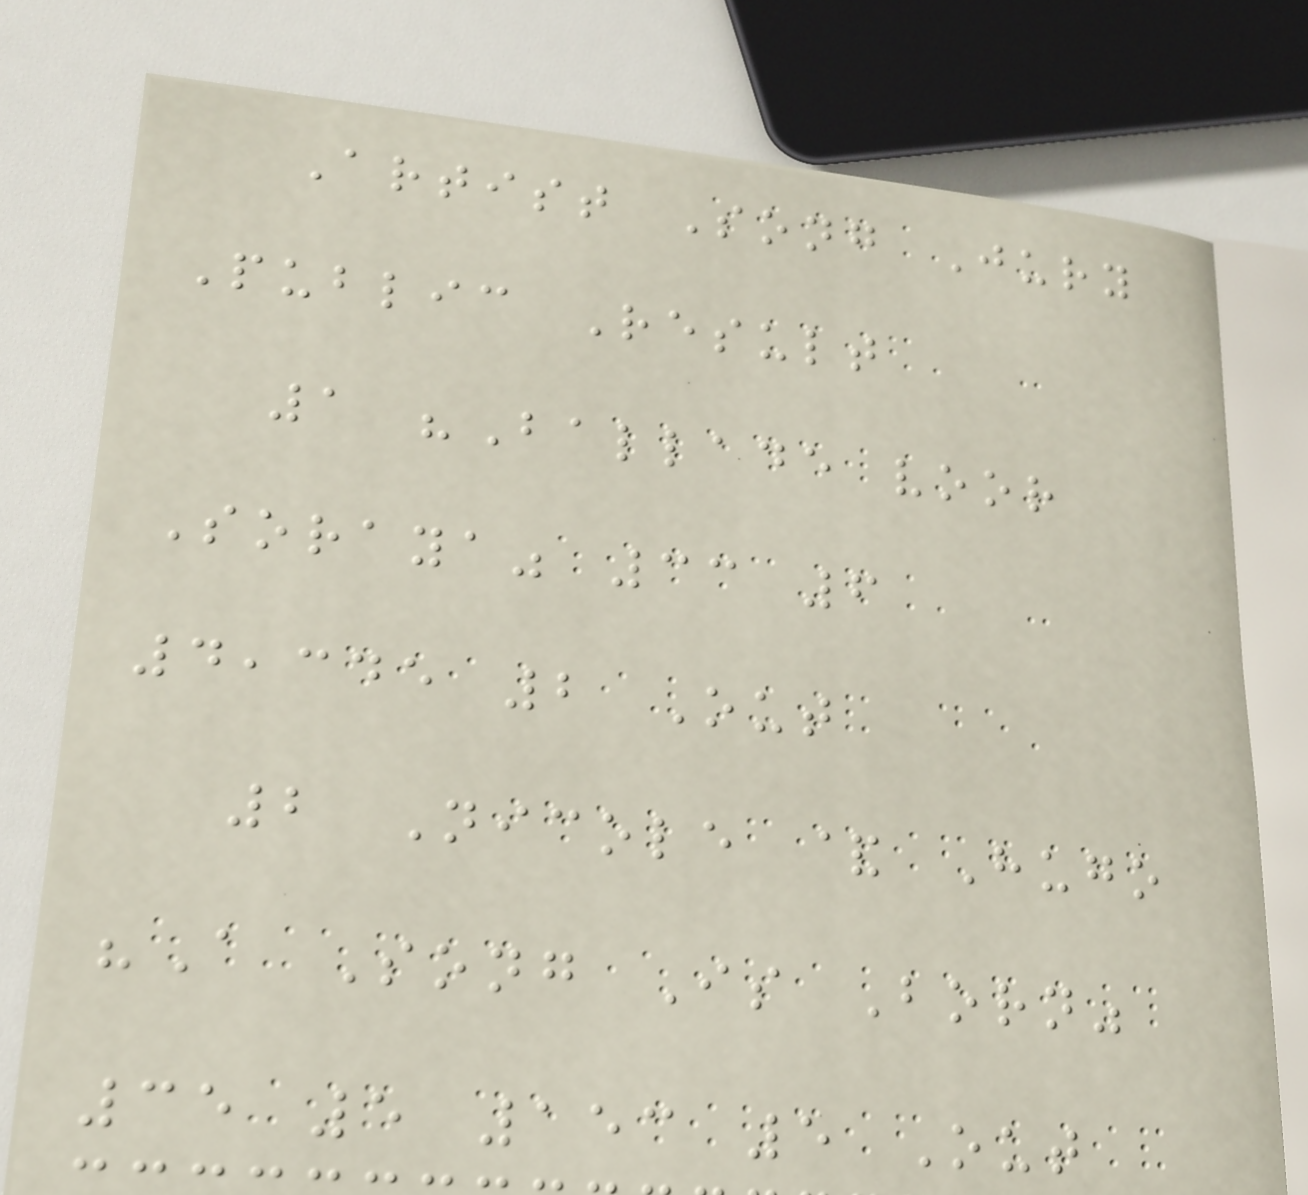Artist Song Jury
Public Result
1 "Ballade voor
Soraya" 33 6
4,345 2 Out
2 Nicole & Hugo
"A Song Is Born"
35 5 153 5 Out
